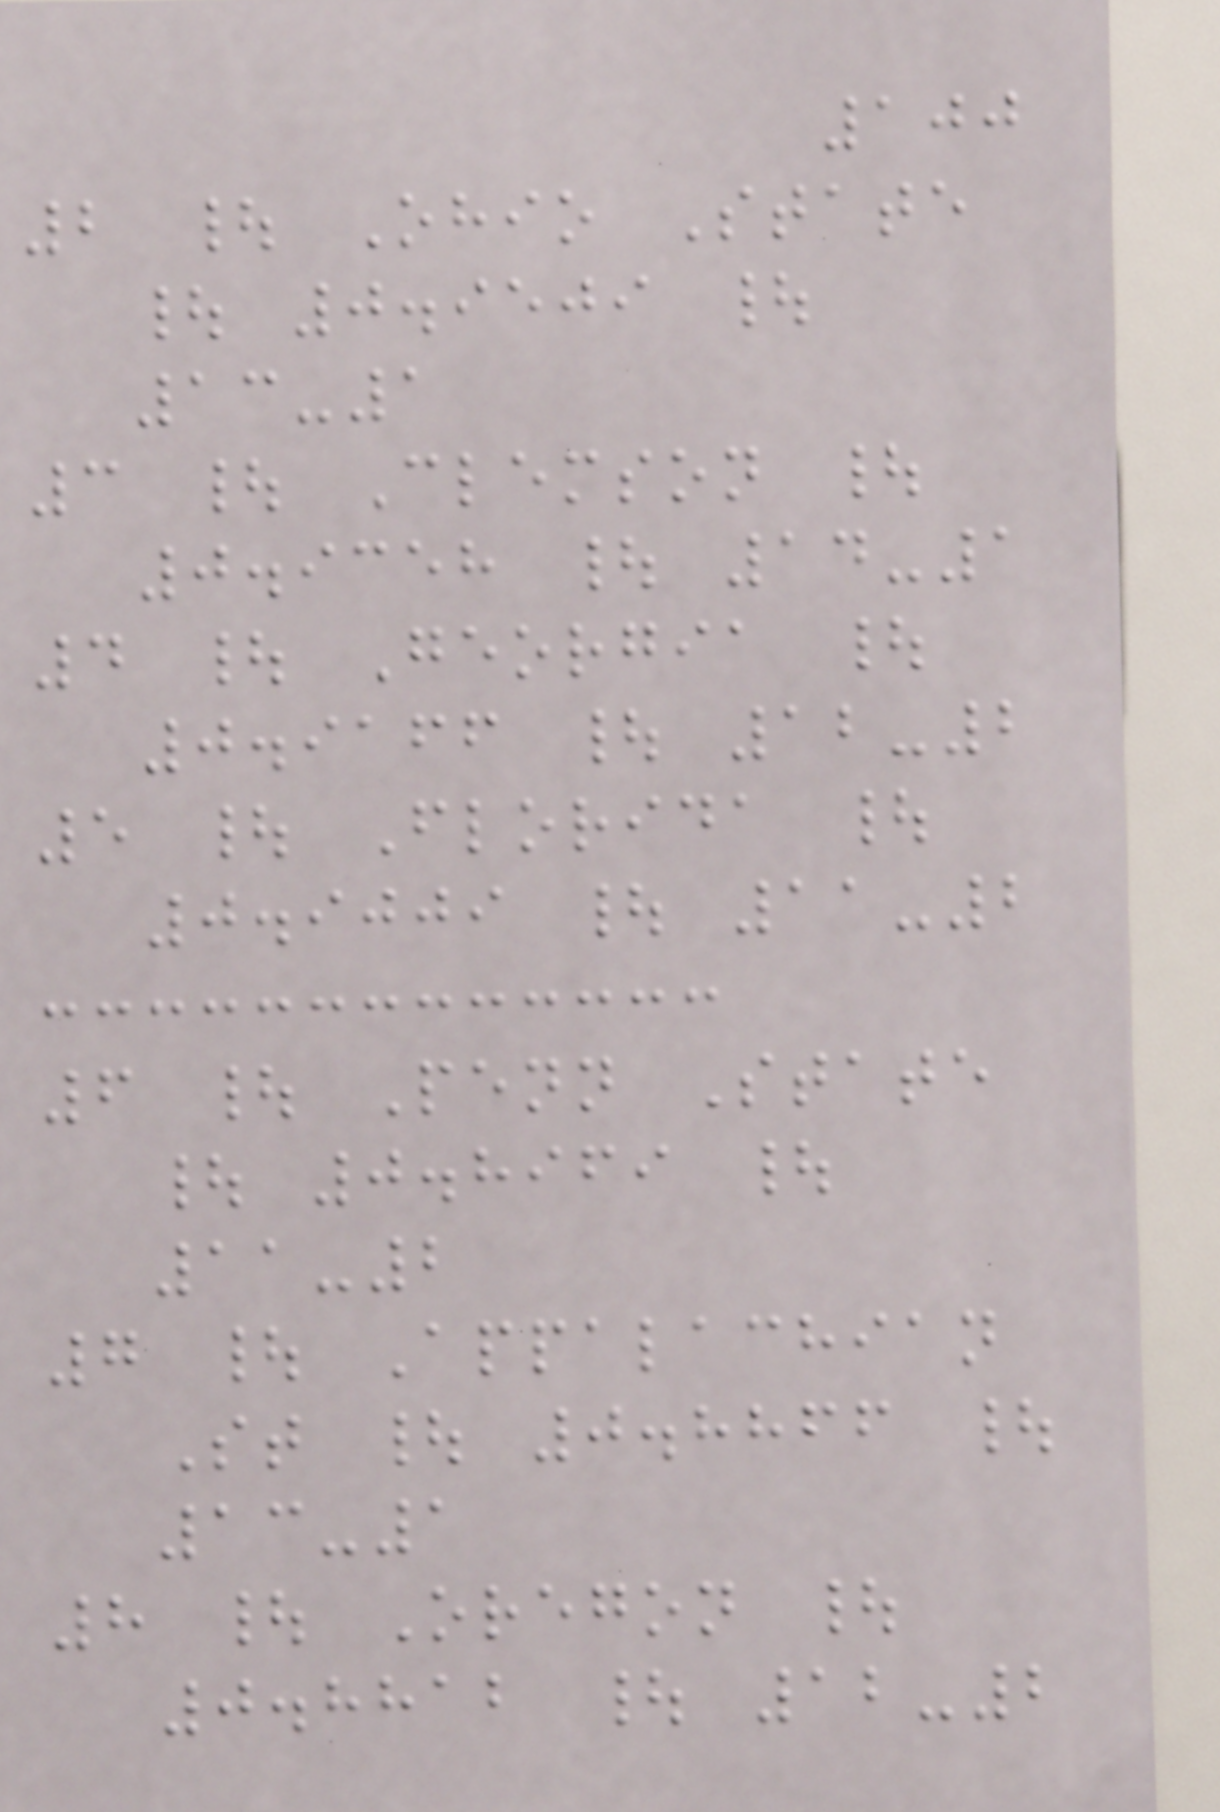100
2 | Ohio State
| 0.9509 |
13-1
3 | Clemson |
0.9358 | 14-1
4 | Georgia |
0.9166 | 12-2
5 | Florida |
0.9009 | 11-2
6 | Penn State
| 0.8969 |
11-2
7 | Appalachian
St | 0.8866 |
13-1
8 | Oregon |
0.8812 | 12-2
